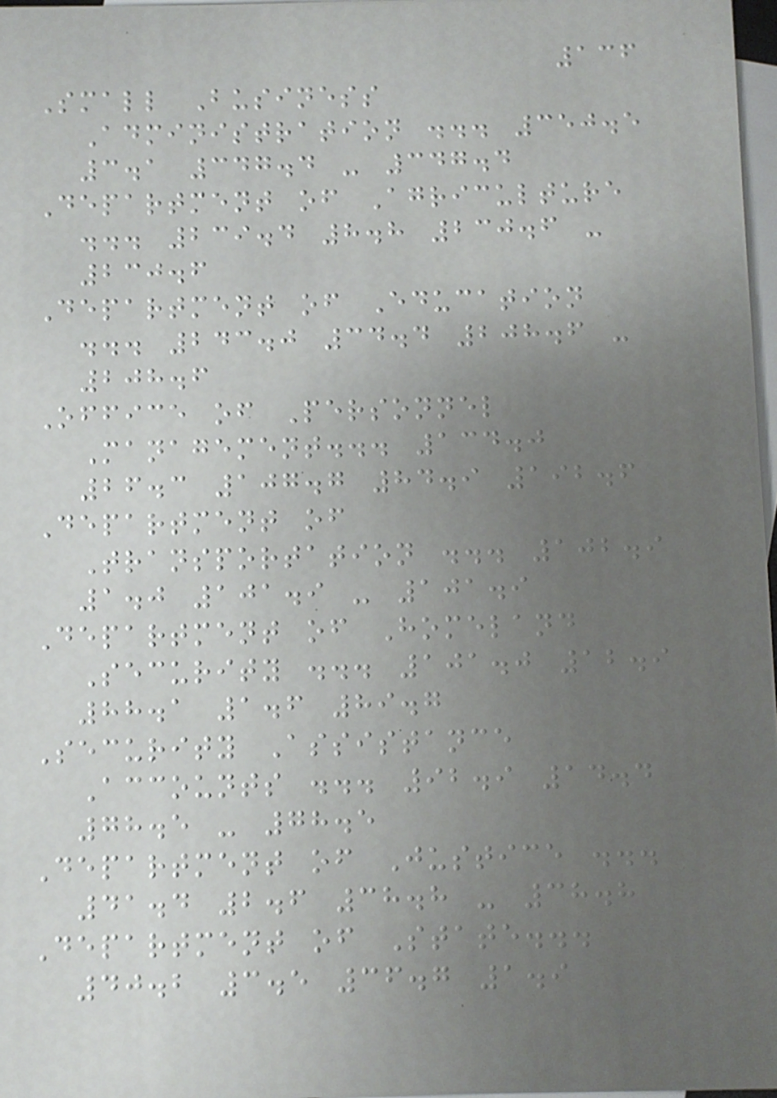136
Small Business
Administration ... 350.5
3.1 347.4 - 347.4
Department of Agriculture
... 239.4 8.8 230.6 -
230.6
Department of Education
... 243.0 34.4 208.6 -
208.6
Office of Personnel
Management... 134.0
26.3 107.7 84.9 192.6
Department of
Transportation ... 102.9
1.0 101.9 - 101.9
Department of Homeland
Security ... 101.0 12.9
88.1 1.6 89.7
Security Assistance
Accounts ... 92.9 14.4
78.5 - 78.5
Department of Justice ...
41.4 2.6 38.8 - 38.8
Department of State...
40.2 3.5 36.7 1.9
